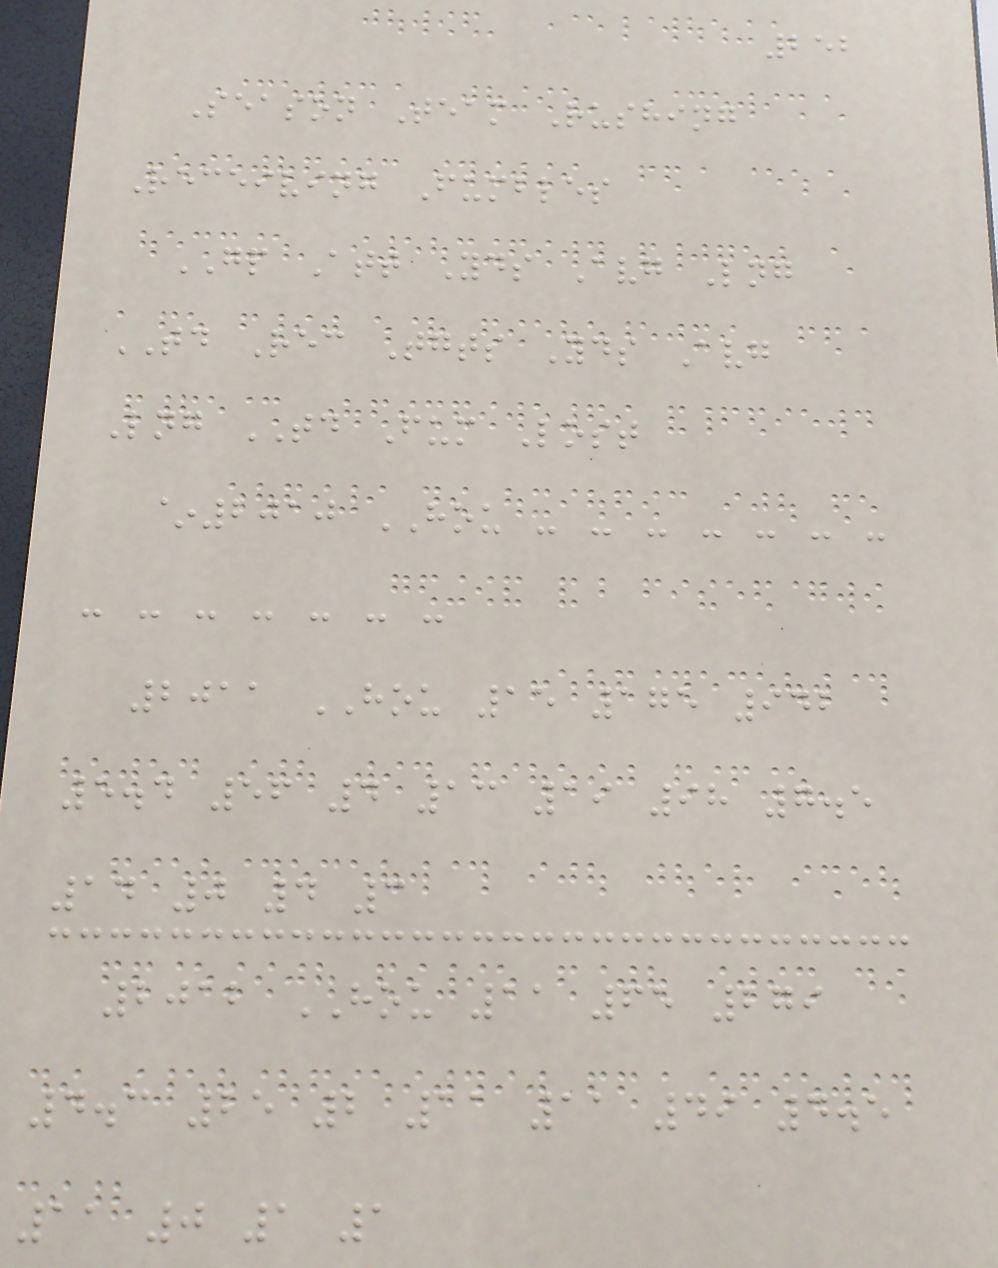252
Season Team Rushing
Receiving Fumbles
GP Att Yds Avg Lng
TD Rec Tgts Yds Avg
Lng TD Fum Lost
~2010 HOU - - - - - - -
- - - - - - -
2011 HOU 15 175 942
5.4 56 4 13 19 98 7.5
14 0 4 3
2012 HOU 11 65 279
4.3 25 2 11 11 49 4.5
11 0 1 1
